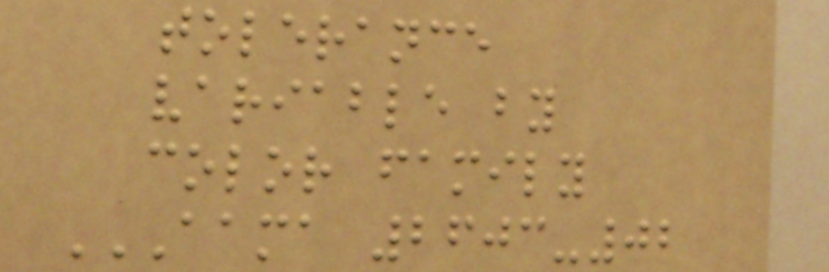tolerance
variable by
color family
AAMA 2603-02
